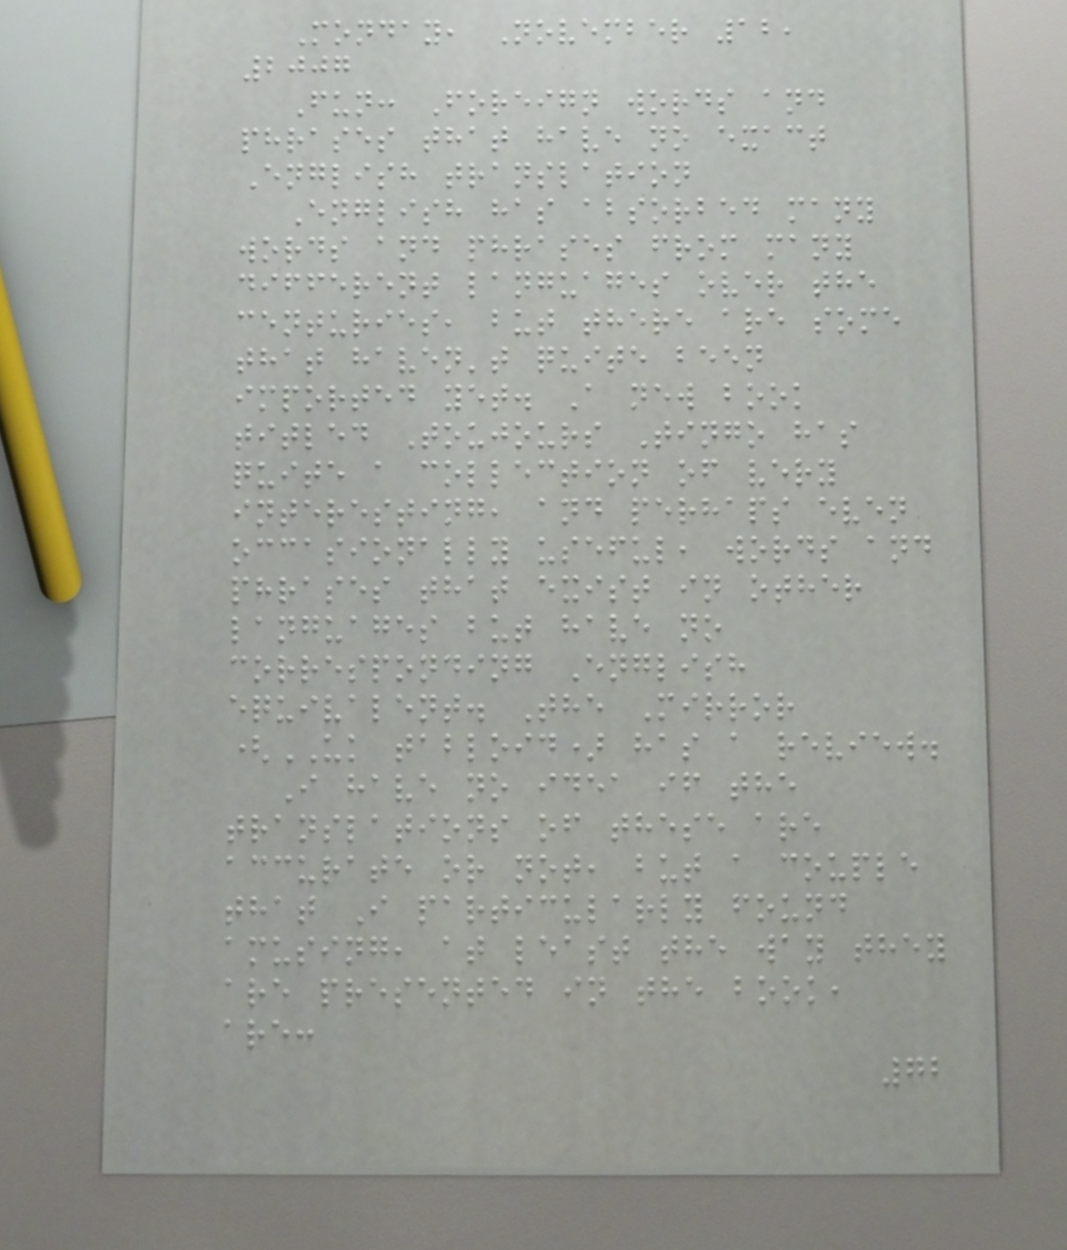Monday, November 12,
2007
Fun: Foreign words and
phrases that have no exact
English translation
English has absorbed many
words and phrases from many
different languages over the
centuries, but there are some
that haven't quite been
imported yet. A new book
titled Toujours Tingo has
quite a collection of very
interesting, and perhaps even
occasionally useful, words and
phrases that exist in other
languages but have no
corresponding English
equivalent. The Mirror
(UK tabloid) has a review.
I have no idea if the
translations of these are
accurate or not, but a couple
that I particularly found
amusing, at least the way they
are presented in the book,
are:
72
